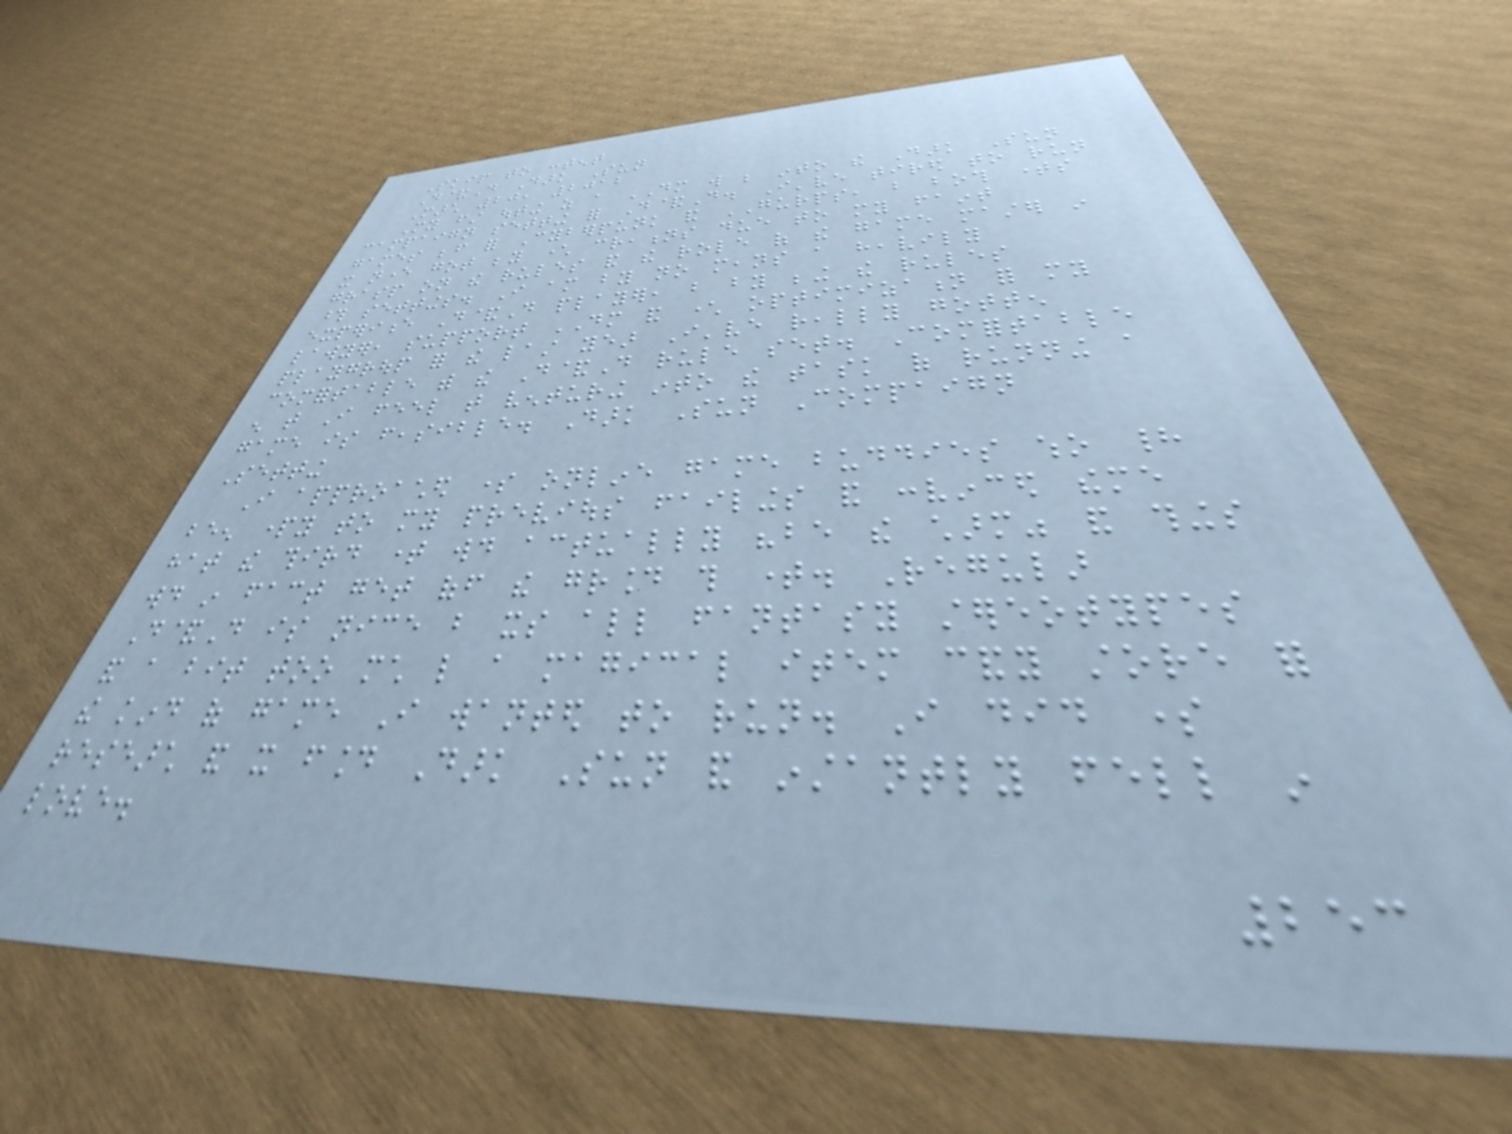Skip to content
D&D Dark Sun
March 20, 2012
My first outing as a DM will be into the Dark Sun
campaign setting for D&D. I've tired to run
games before for Cyberpunk and GURPS, but both times
it never got beyond character creations due to my faint
grasp on the rules and the role of the game master in
those settings. I am by no means a heavily
experience D&D player, but by being the rules
lawyer, support DM and character optimization for my
playgroup for the last year I've really gotten
comfortable with the D&D rule set. Comfortable
enough that I feel that venturing into the task of running a
game is feasible. Dark Sun Compaign
Setting
I approached some online game buddies who had
been party to my previous failings and convinced theme
hat the third time would actually "be the charm" and things
would in fact get off the ground this time. Regular
D&D is nice but its all fantasy stereotypes
and a bit too much like a magical item candy store for
the kind of game I wanted to run. I did some
research and it found Dark Sun and instantly fell in
love.
253
